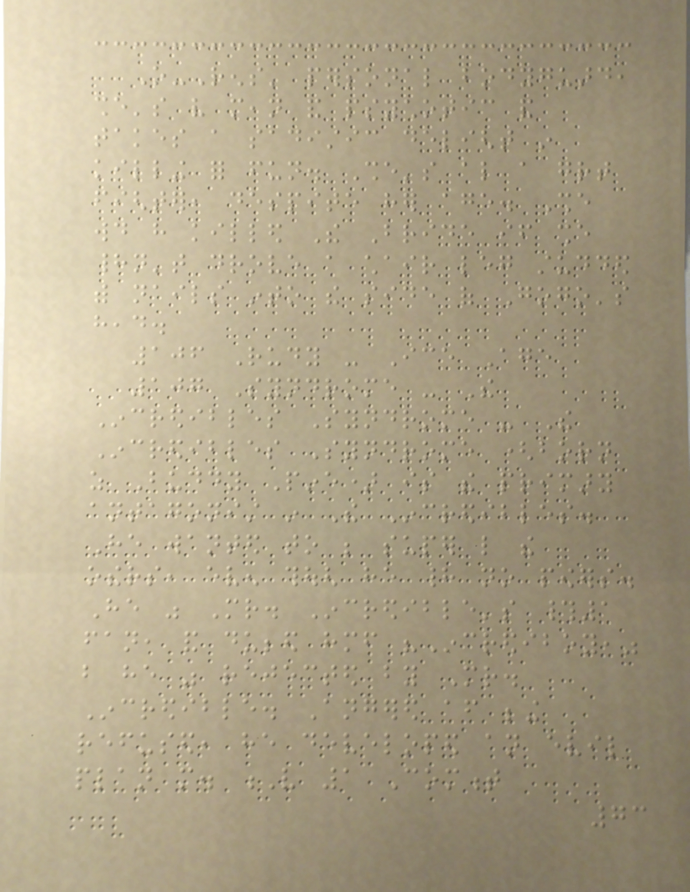O-Rens' personal bodyguard,
she's very mean and psychotic and
takes a sadistic delight in
killing for fun. She's also a great
fighter, despite her age. She
would have killed The Bride if she
hadn't drove a chair leg studded
with nails into the side of Gogo's
head.
106 Rudy - Ice Age
107 Syndrome - The
Incredibles Syndrome - The
Incredibles Syndrome (born
as Buddy Pine) is the primary
antagonist in The Incredibles.
He wanted to be super like the
others, even though he had no powers.
He was Mr. Incredible's #1
fan, and dubbed himself "Incrediboy,"
but he was rejected by Mr.
Incredible. Angered after being
refused, he developed an evil
plan more. V 1 Comment
73
